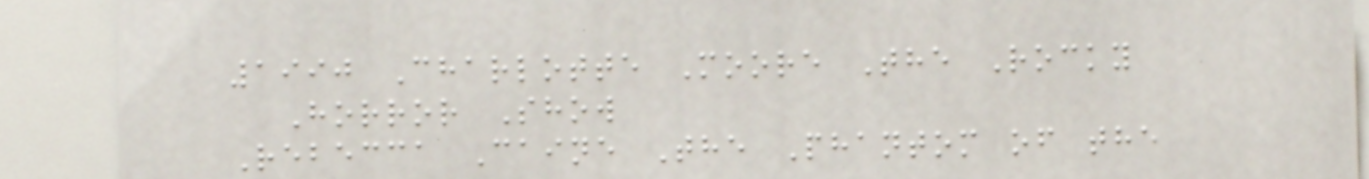1990 Charlotte Moore The Rocky
Horror Show
Rebecca Caine The Phantom of the
